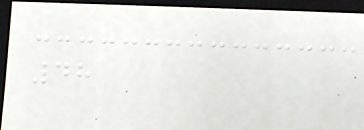48
